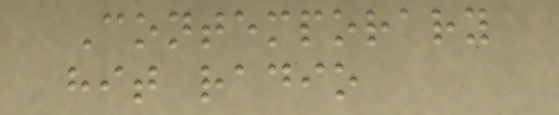Contemporary
hit radio
